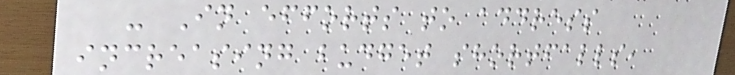- In efforts to address
increasing budget shortfalls,
